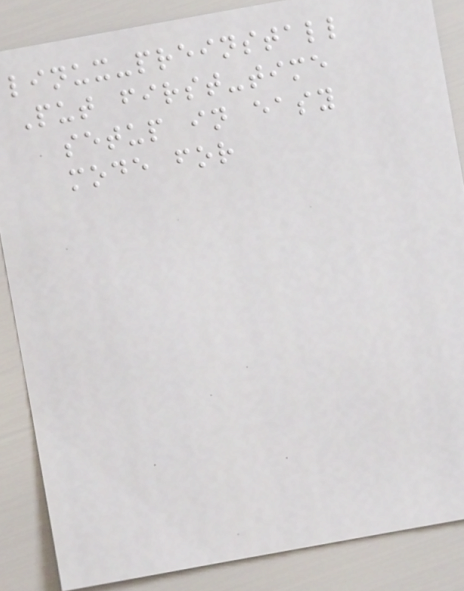linux-preinstall
Put first-time
setup in easy
mode for
